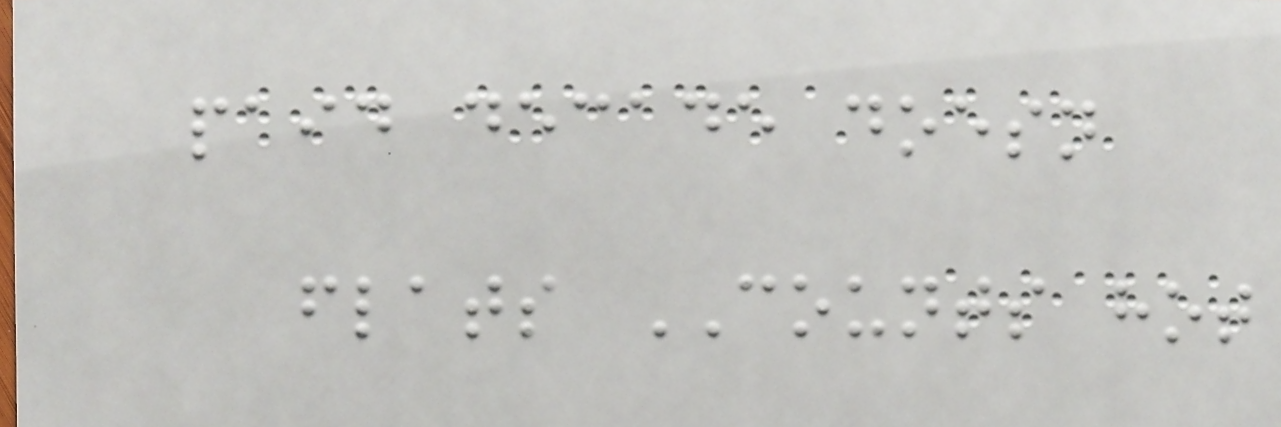paid decade doesn
flats COUNTS hot
